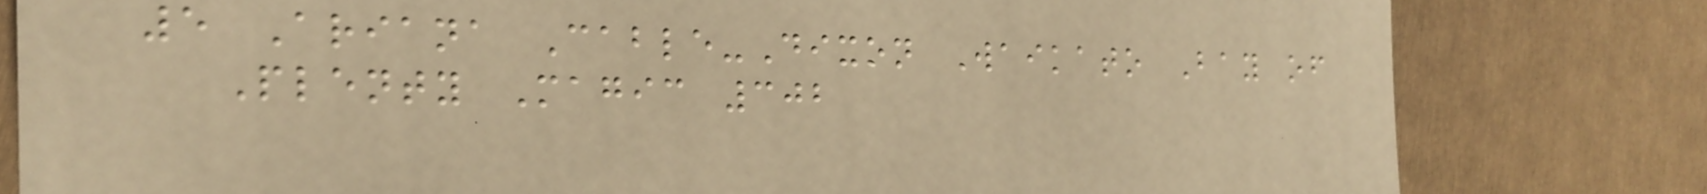5 Ariana Cable-Dixon Waikato Bay of
Plenty Magic 302
